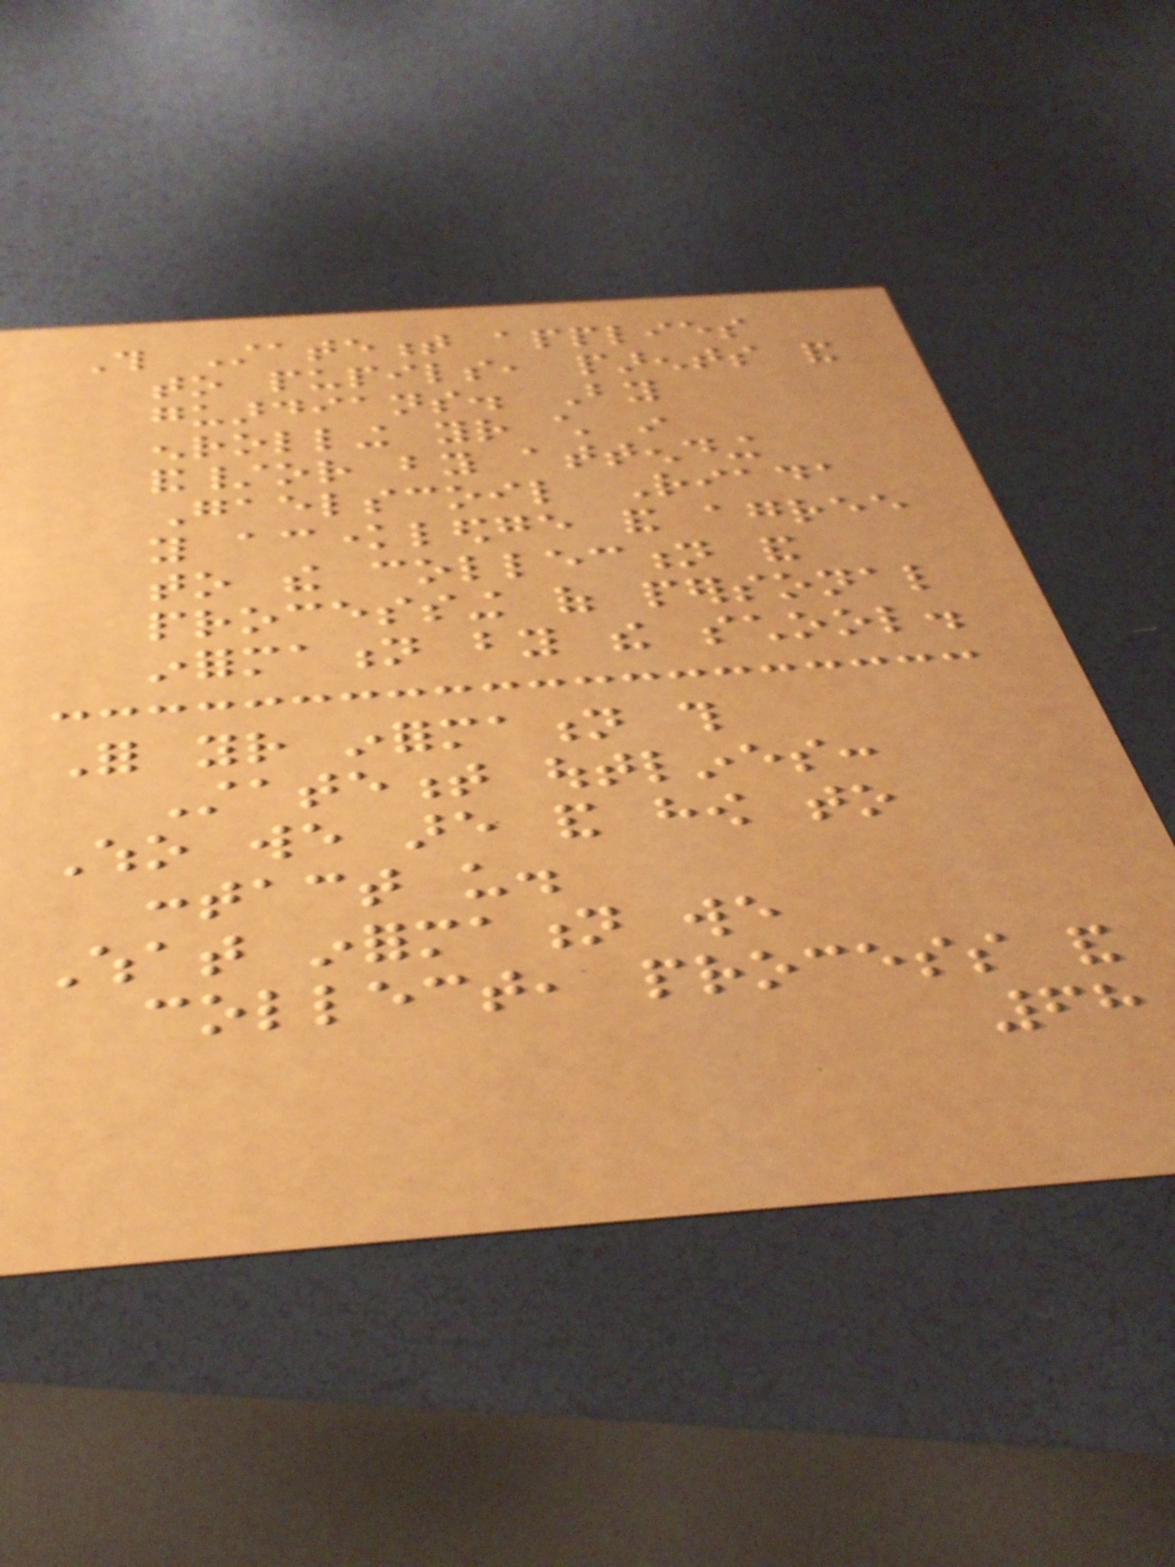This Statement applies
to pupils, parents and
guardians. By
enrolling your child in
and/or by attending
Gaelscoil Riada
you acknowledge and agree
to the collection and
processing of personal
information by the school.
For your information this
Statement outlines:
Who we are and how to
contact us.
What information we
collect, process and
68
